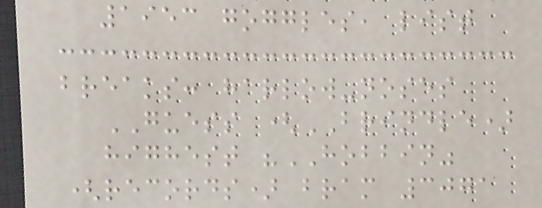1953 goggles, list
breaks: harlow-noses
GUESS (BRINDLE)
highest "HOBBIN"
(records) bram 3071
